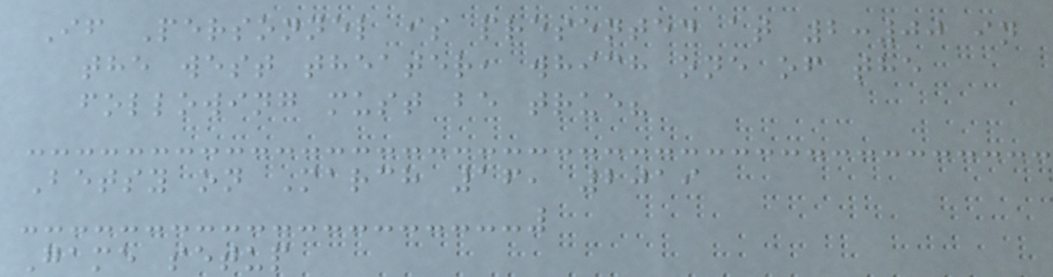If Personnel is presented at 2:00 in
the west theater, which one of the
following must be true?
Betsy on March 16, 2019
Game setup
